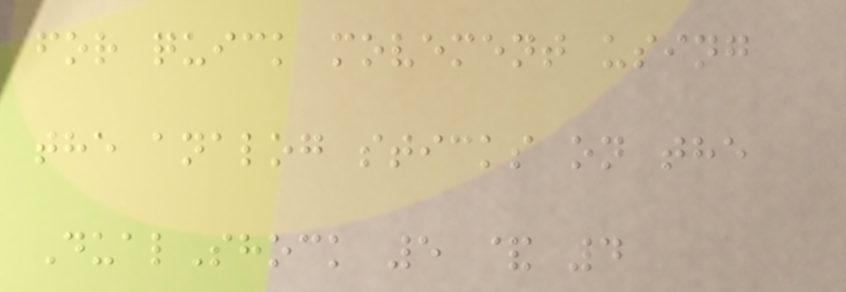for quick movement using
the analog sticks on the
DualShock 5 & 4
